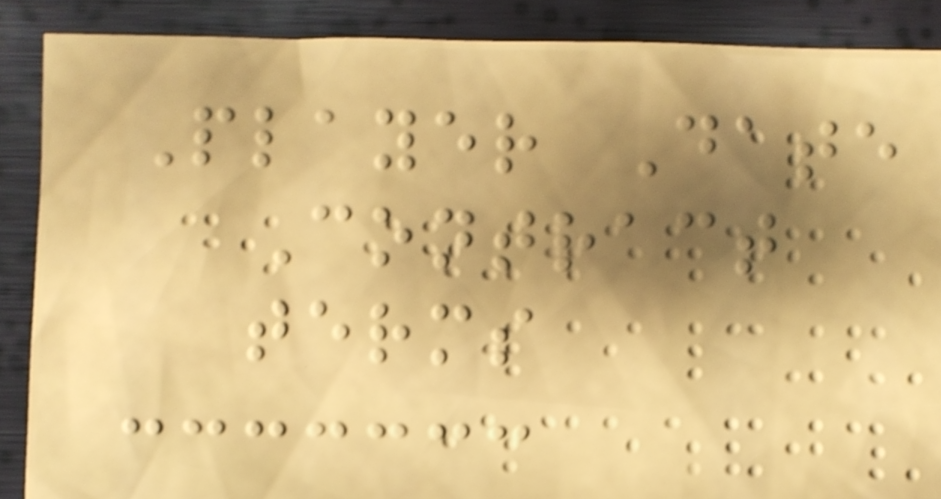Player Date
Contract
terms
